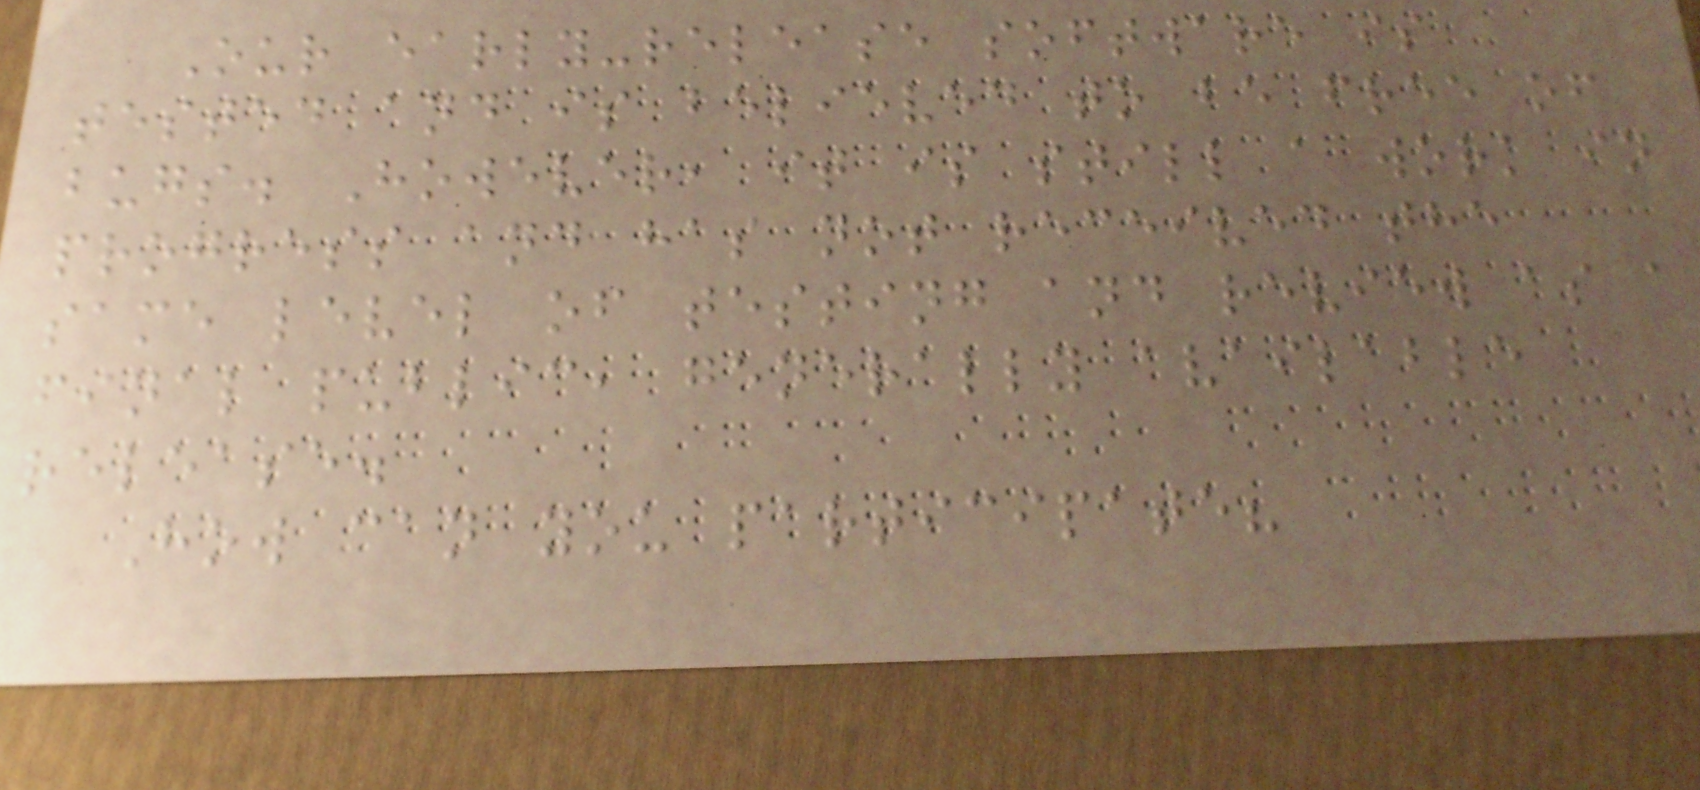Our early-release software is
tested and is believed to be free of
bugs. However, it is still a work in
progress and has not received the
same level of testing and review as a
final public, generally available
release.
How can you participate?
